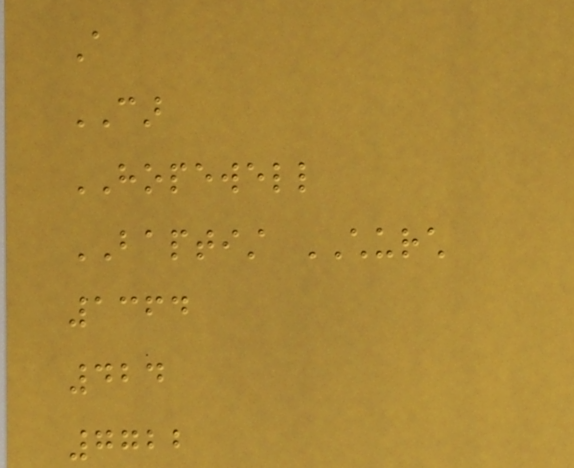A
CAR
HOPEWELL
BAPTIST CHURCH
1364
424
7722
